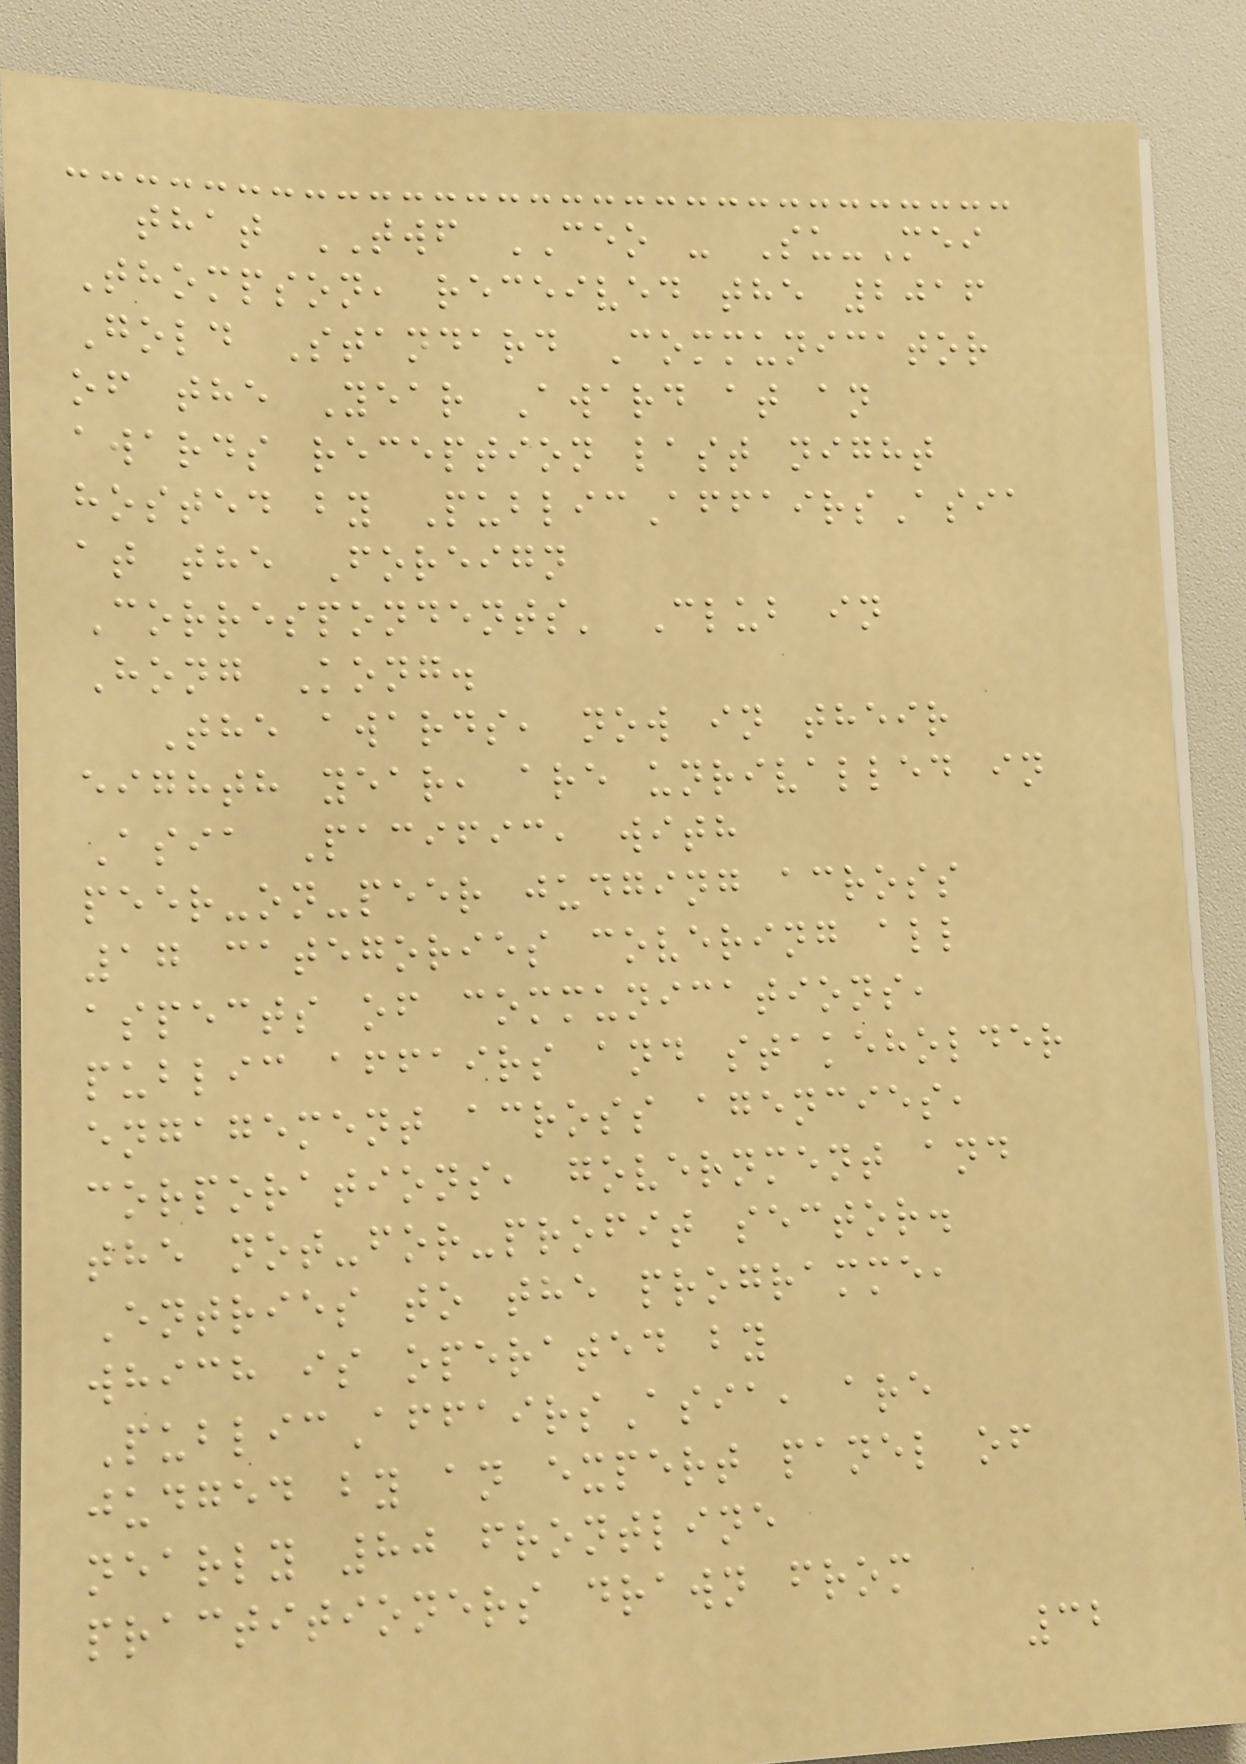that TWF CEO - Su-Mei
Thompson, received the 2016
Gold Standard Communicator
of the Year Award at an
awards reception last night
hosted by PublicAffairsAsia
at the Foreign
Correspondents' Club in
Hong Kong.
The awards, now in their
eighth year, are unrivalled in
Asia Pacific, with
peer-on-peer judging across
17 categories covering all
aspects of communications,
public affairs and stakeholder
engagement across agencies,
corporations, government and
the not-for-profit sector.
Entries to the programme,
which is operated by
PublicAffairsAsia, are
judged by an expert panel of
nearly 80 frontline
practitioners drawn from
32
